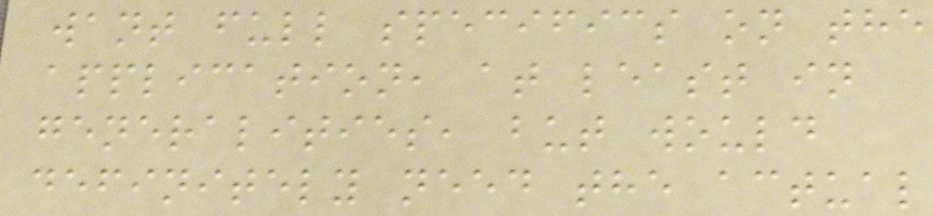want full specifics on the
application, at least in
generalities, but would
definitely need the actual
